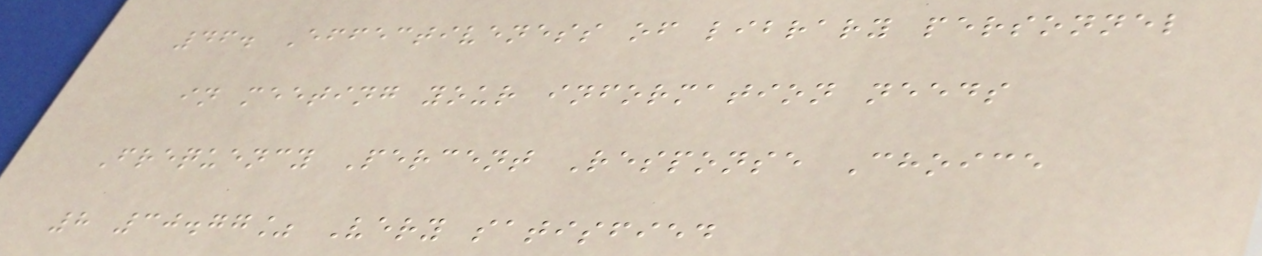46. Effectiveness of library personnel
in meeting your information needs
Frequency Percent Response Choice
8 30.77% Very satisfied
